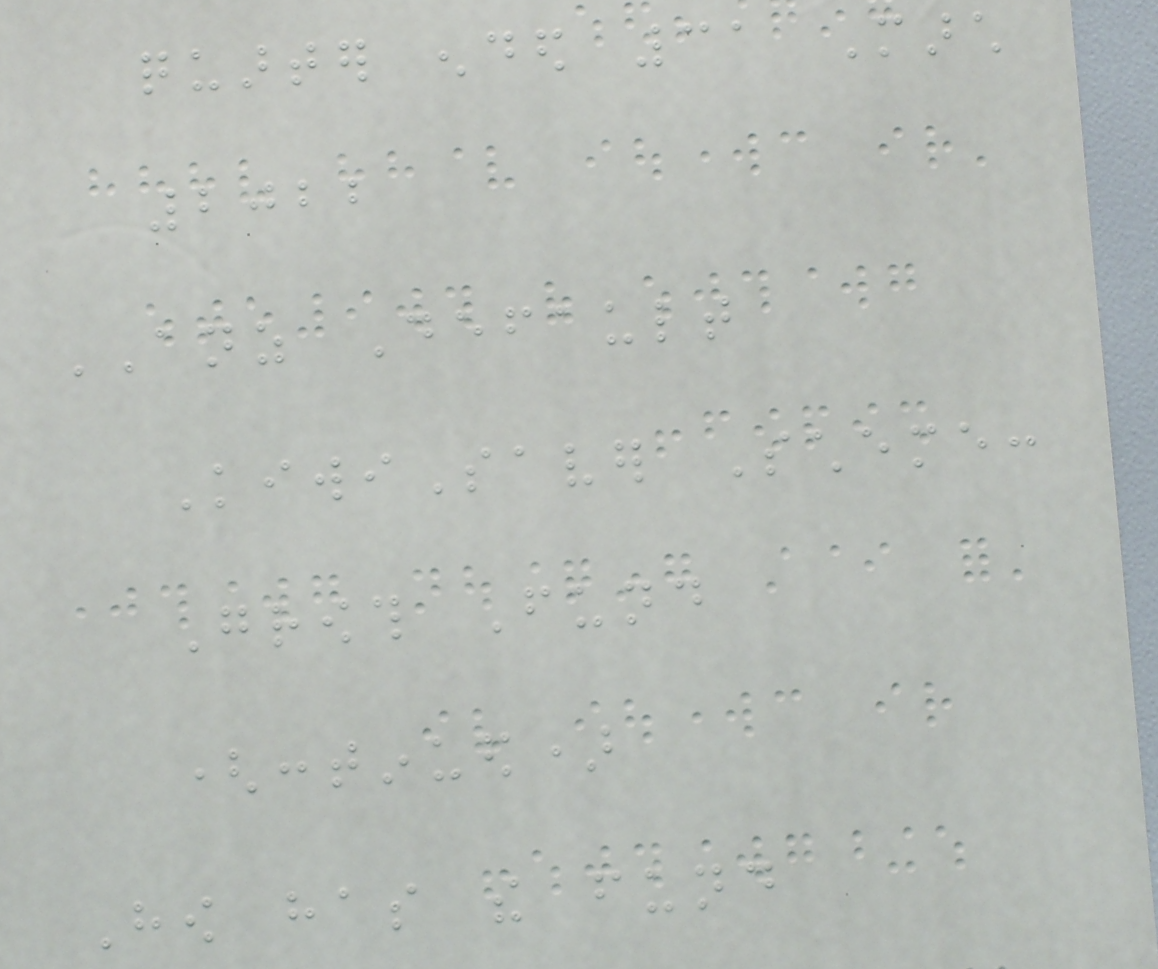quarter ended 31 March
2022
ANZ Default
KiwiSaver Scheme:
Growth Fund
(continued)
How has the fund
